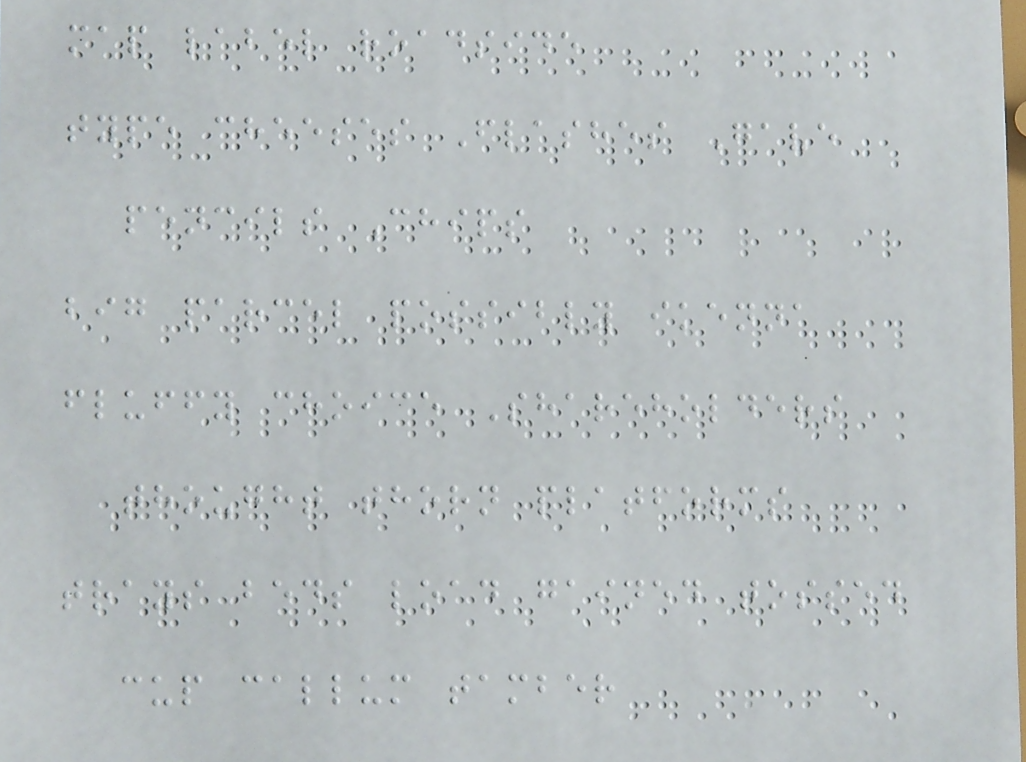map label roadside
type cheeses Flashes Gave
pencils Chips
big parcel possibly ikenna
fluffy choice Shareholders
thought thorn platforms
trays beds load gained tossed
cup callum tamber
